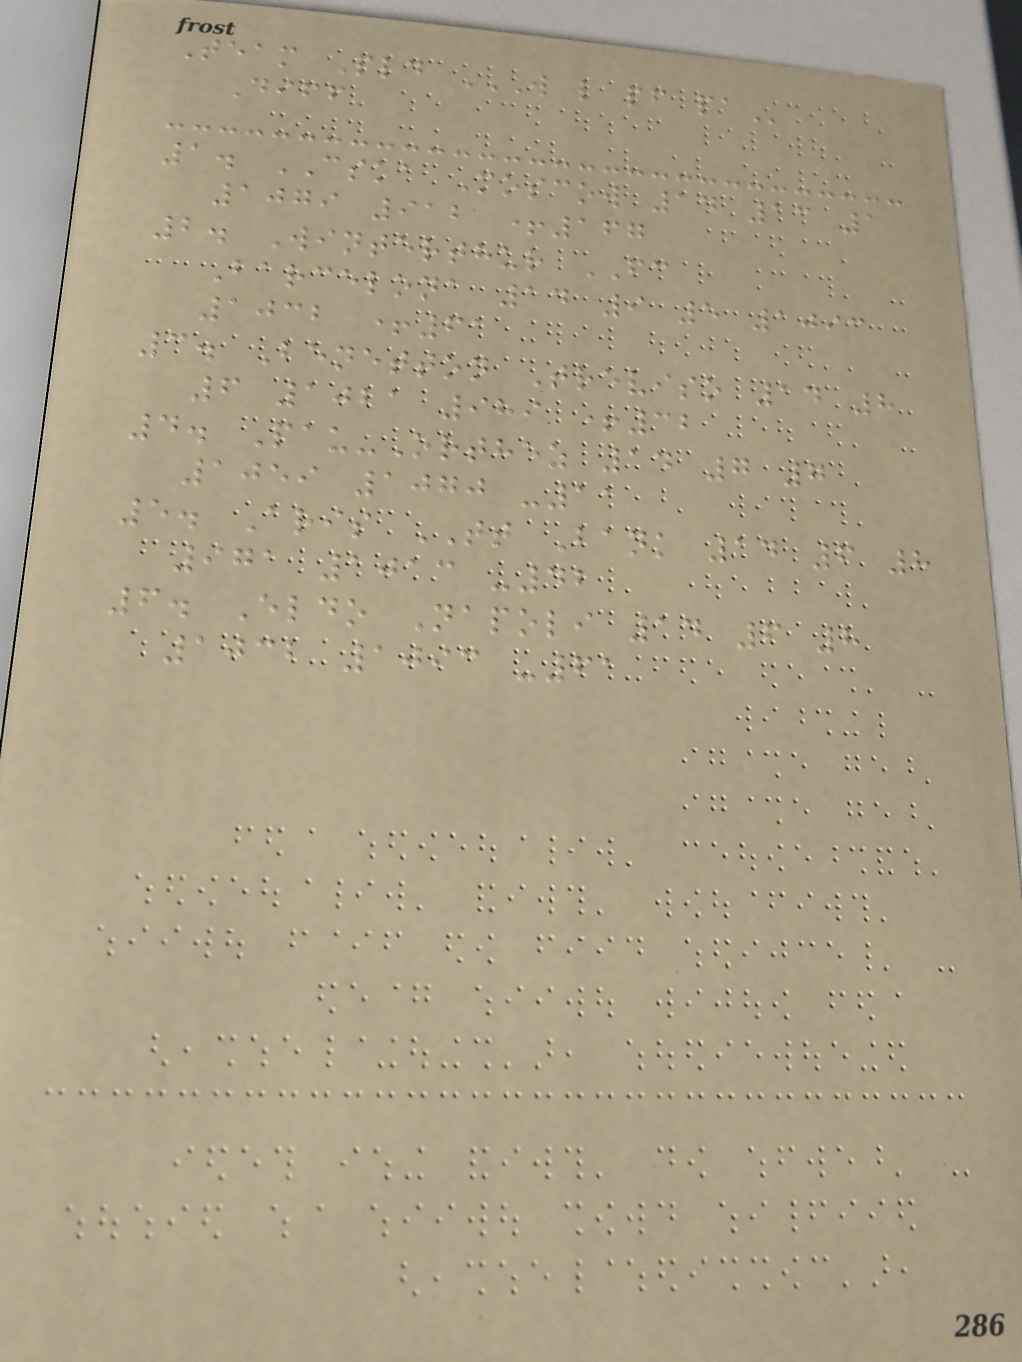Team Pld W L PF PA
Diff
1. CSKA Moscow 14 13 1
1079 912 +167
2. Winterthur FC
Barcelona 14 9 5 1093
1032 +61
3. Benetton Treviso 14 8
6 1021 989 +32
4. Pau-Orthez 14 7 7
1059 1070 -11
5. Aris TT Bank 14 6 8
971 1013 -42
6. Eldo Napoli 14 6 8
1032 1093 -61
